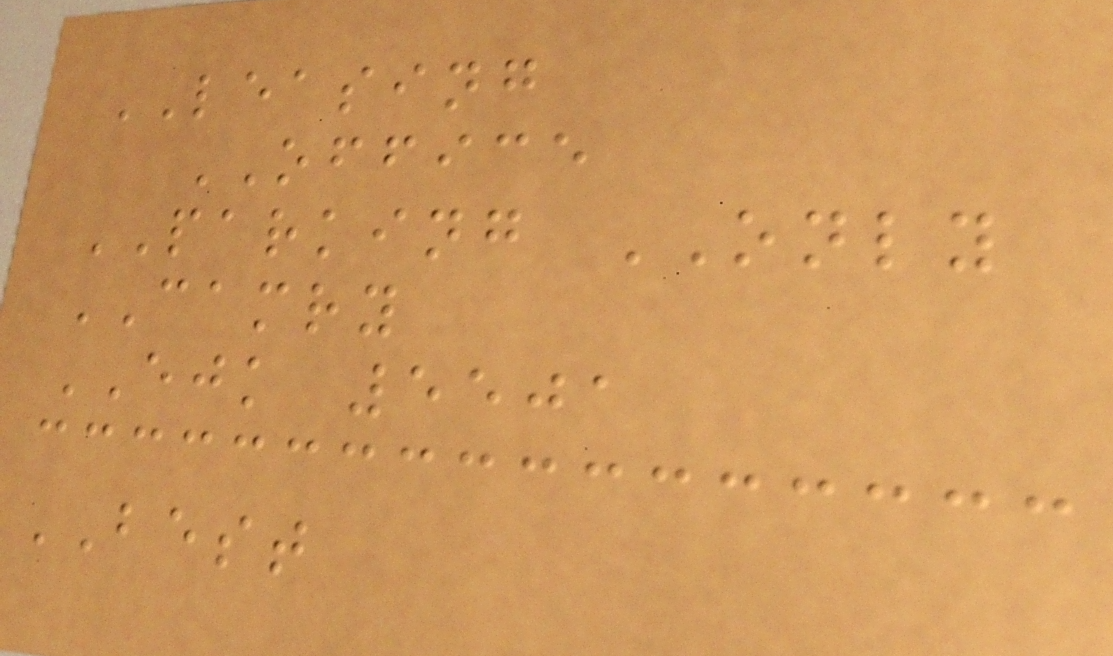LEASING
OFFICE
PARKING ONLY
CAMRY
EJK 5501
BEST
